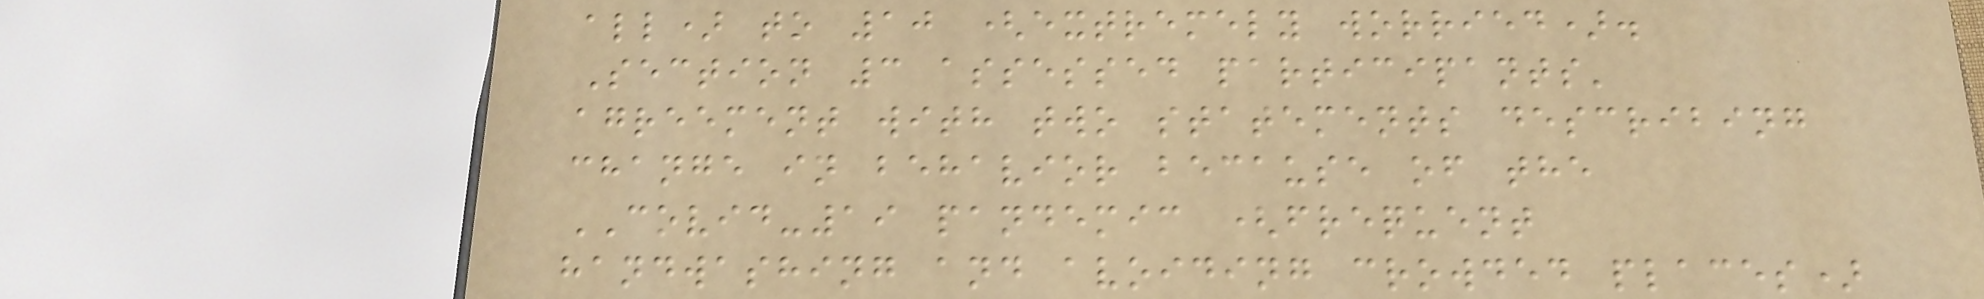all) to 10 (extremely worried).
Section 3 assessed participants'
agreement with two statements describing
change in behavior because of the
COVID-19 pandemic (frequent
handwashing and avoiding crowded places)
